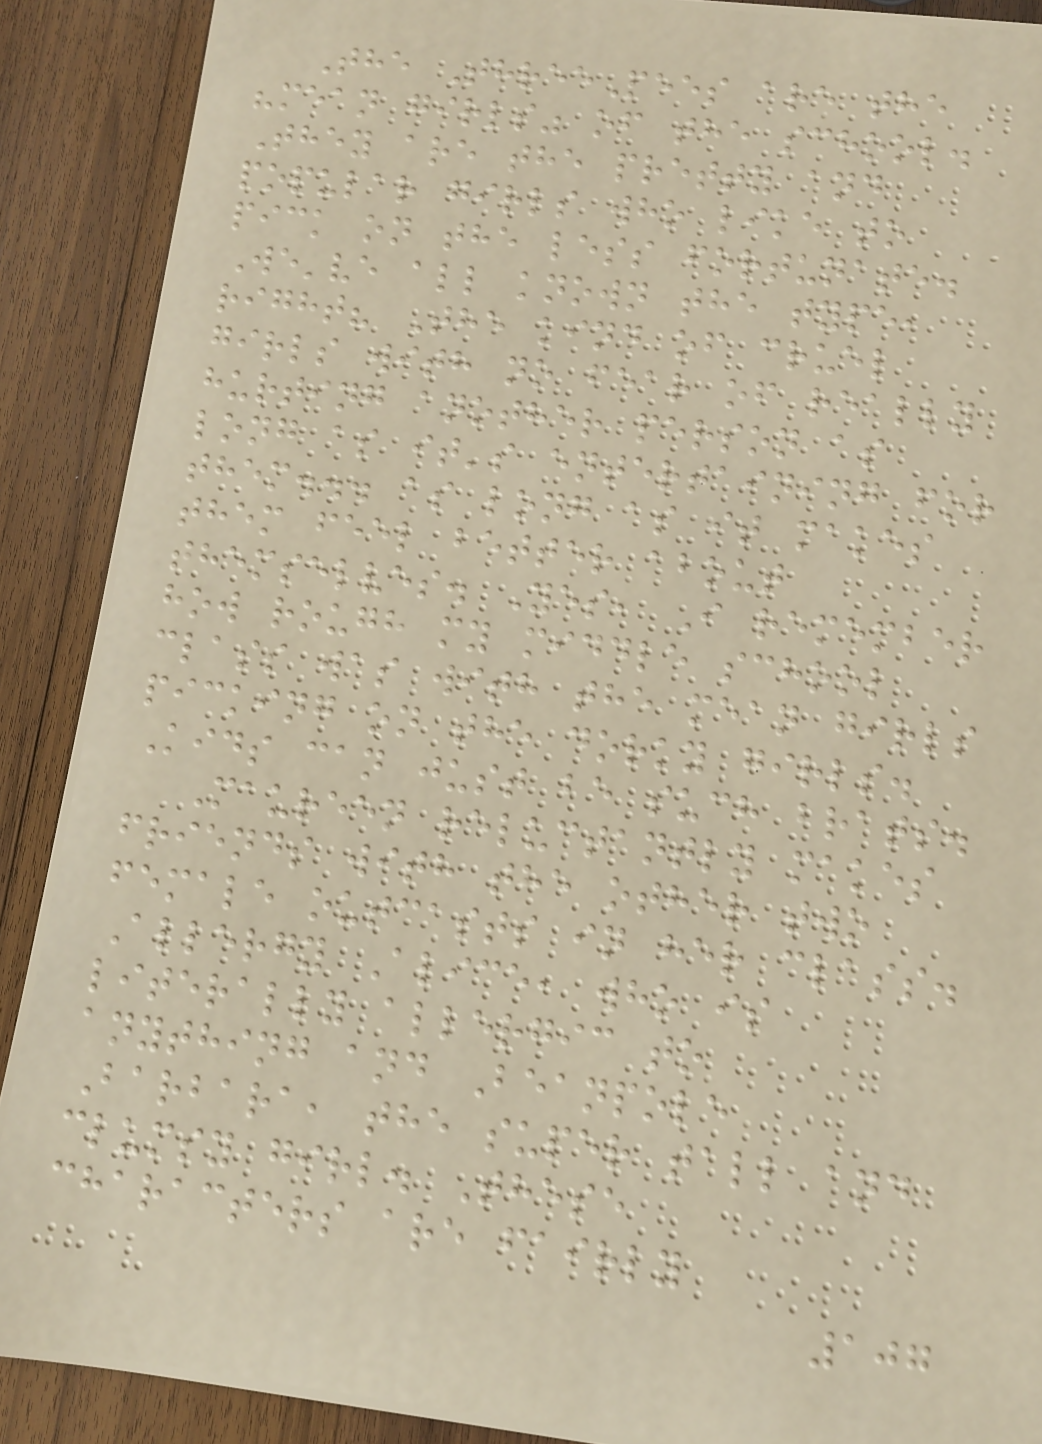The ThreePees are the
"mean girls" of the school.
They are the pretty and
popular girls who like to
pick on the less fortunate.
We've all known the type,
right? The kind of cruel
girls with no fear of really
hurting another person as
long as it's entertaining for
them... as long as it makes
them feel better about
themselves. Yes, I remember
how rough my middle school
class was with the mean girls
picking on the dorky girls.
Kids can just be such brats.
Maureen reluctantly makes
friends with the other two
female outcasts in her class.
Allergy Alice, who is
literally allergic to
anything and Beanpole
Barbara, the super tall and
clumsy girl. These
characters are fairly
107
